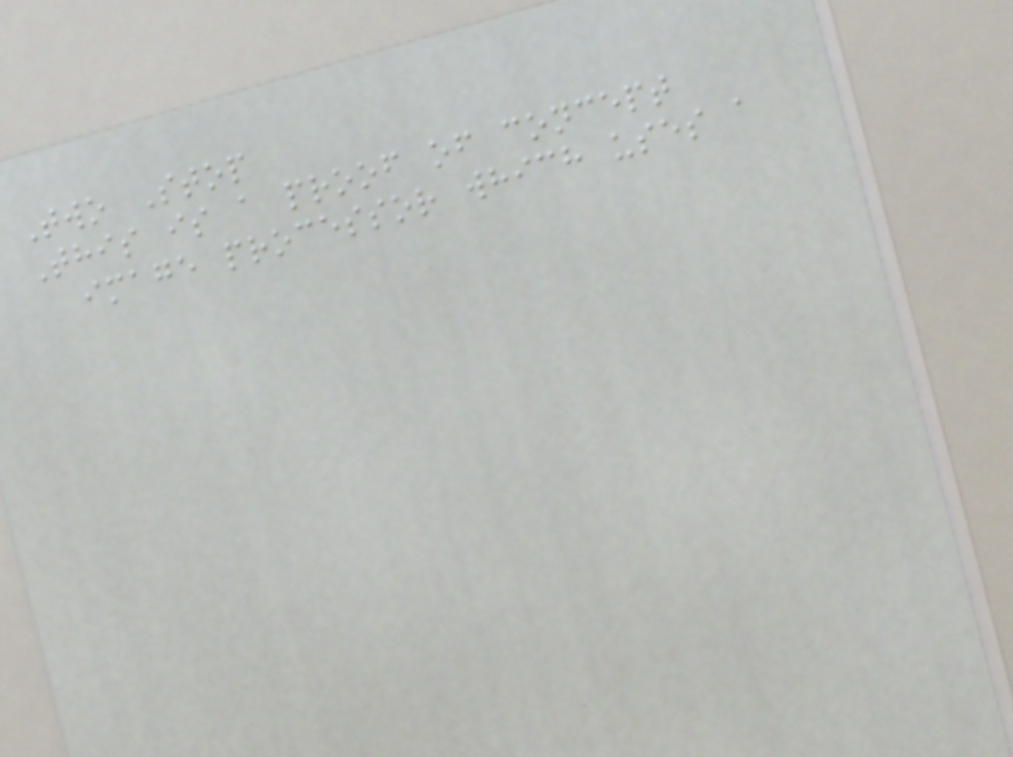Two Stop
This is a proof of concept
image processor which uses a
